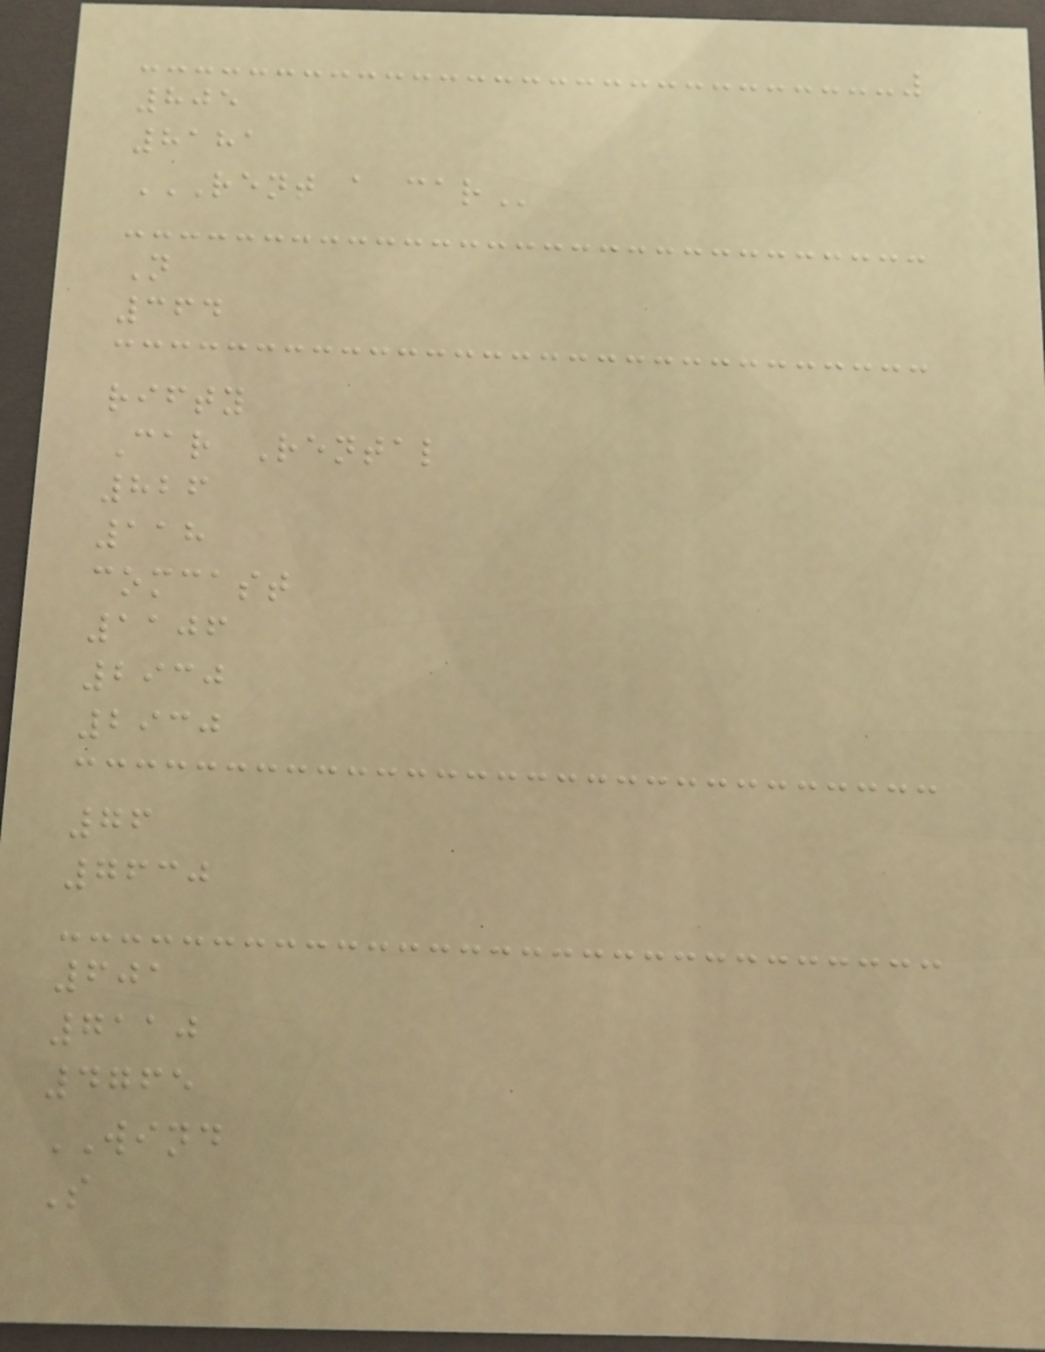805
8181
RENT A CAR
N
364
rifty
Car Rental
826
118
comcast
1106
2930
2930
76
7630
601
7110
4765
WIND
S
